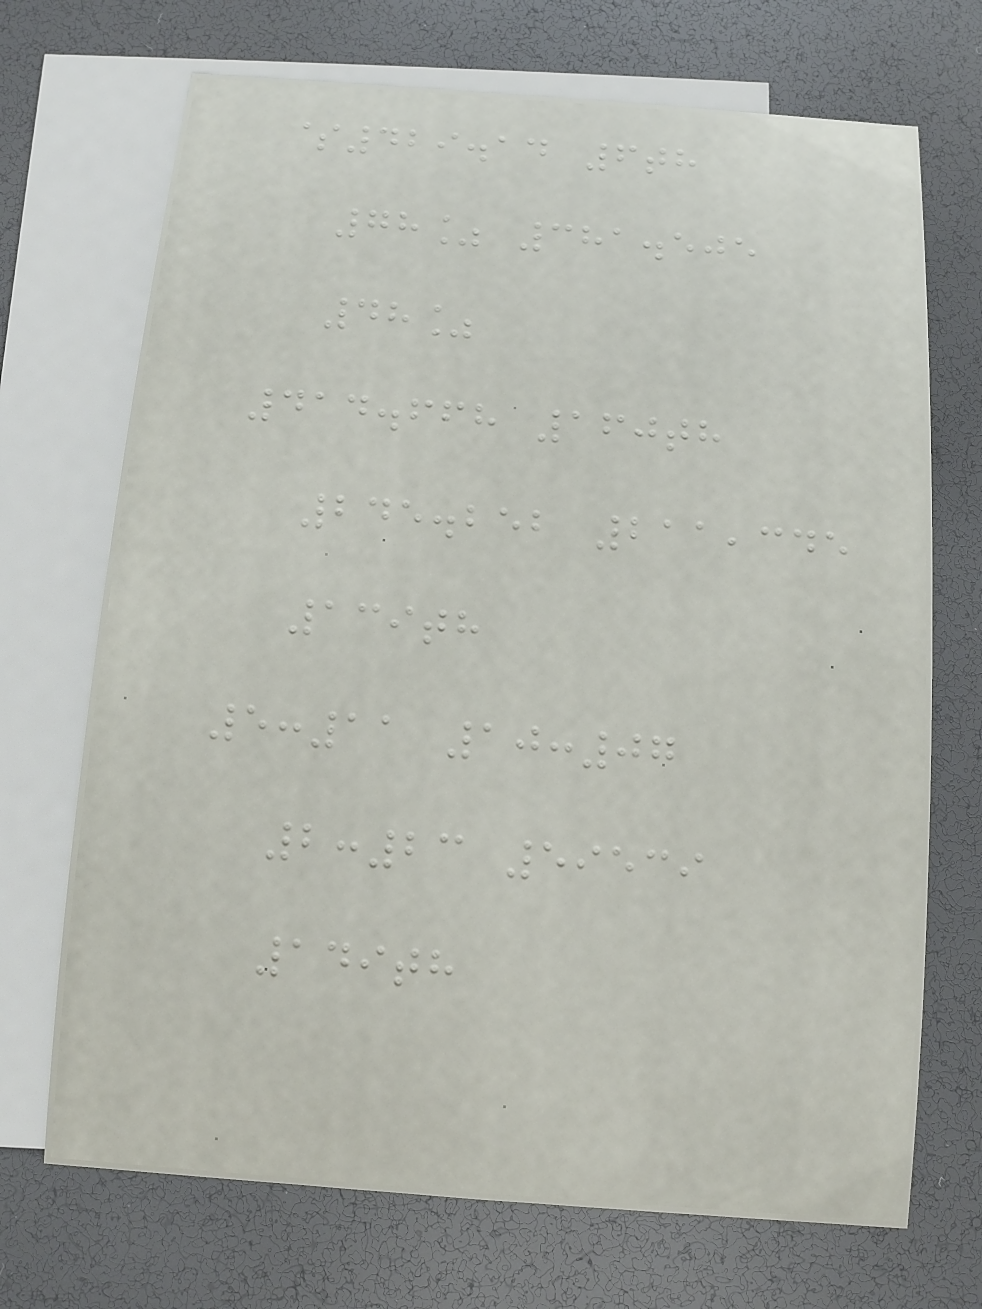$429.14 6th
78% 381.505
48%
414.668 160th
245.252 211,345
139th
5:11 10:07
2:23 59539
149th
